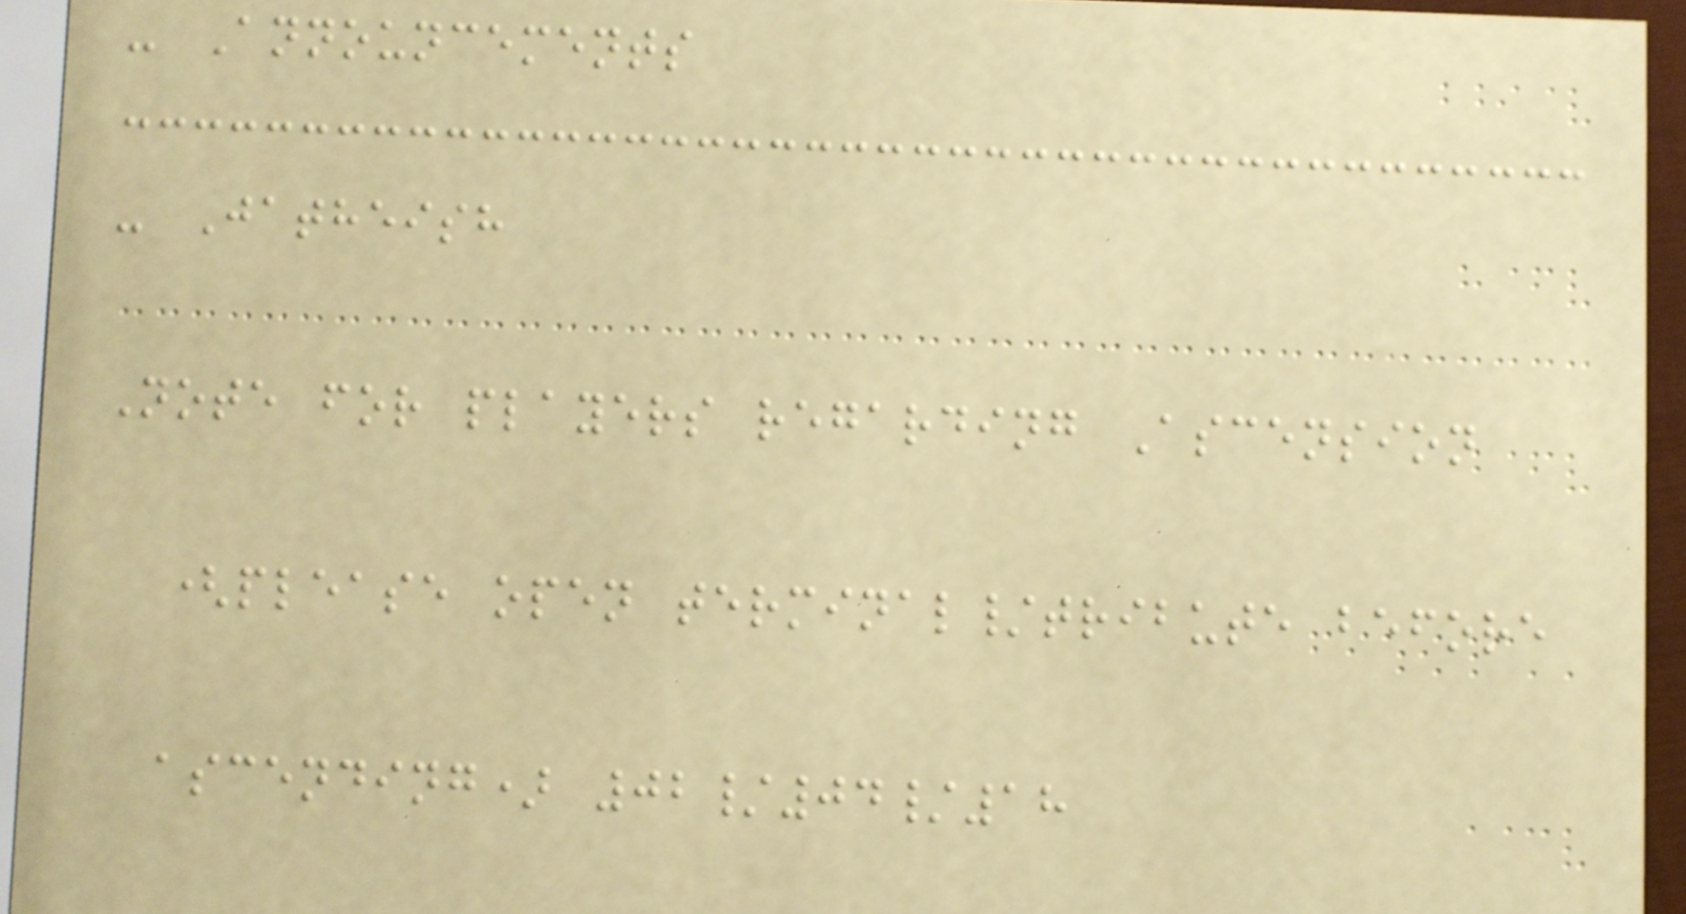- Announcements
- Jatheish
Note for players regarding Ascension
(please open terminal/tribute before
ascending) 02/04/18
